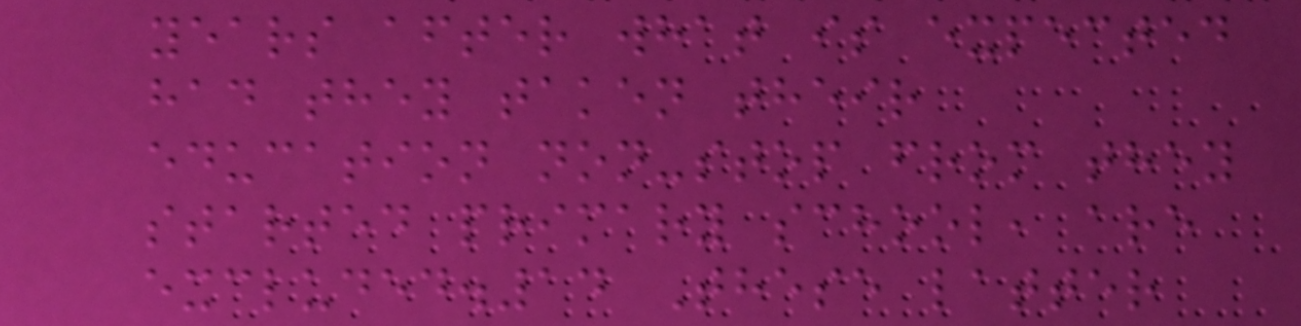years after what is expected
had they taken their
education non-stop from they
started primary school, are
excluded.14 These latter
